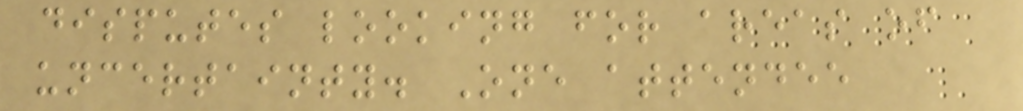disputes looking for areas of
uncertainty. One attendee
